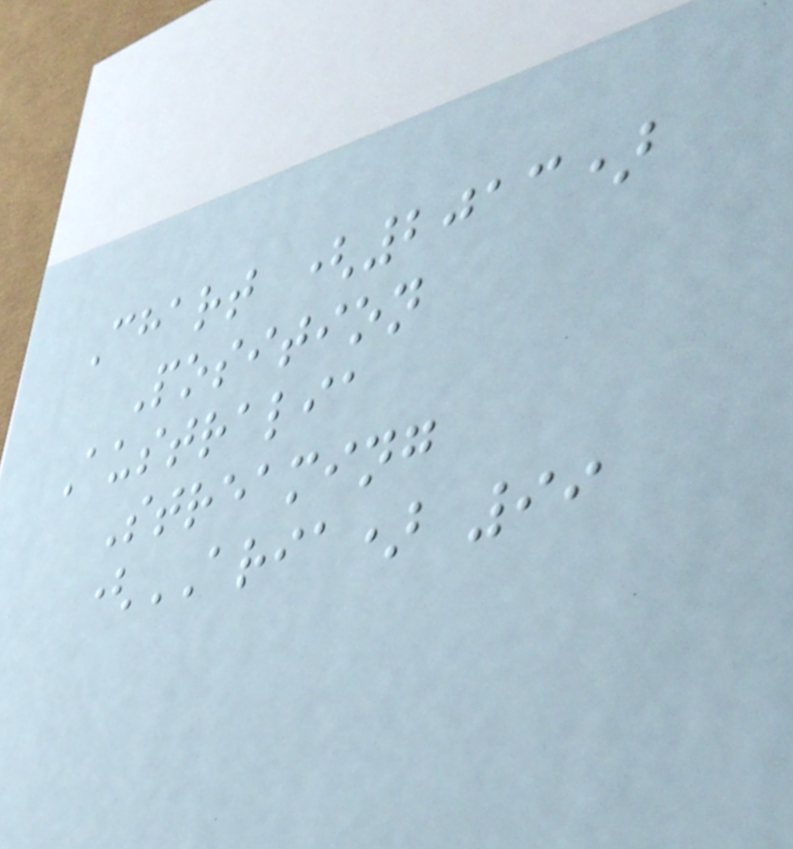Chart (2013)
Position
Australia
Streaming
(ARIA) 99
